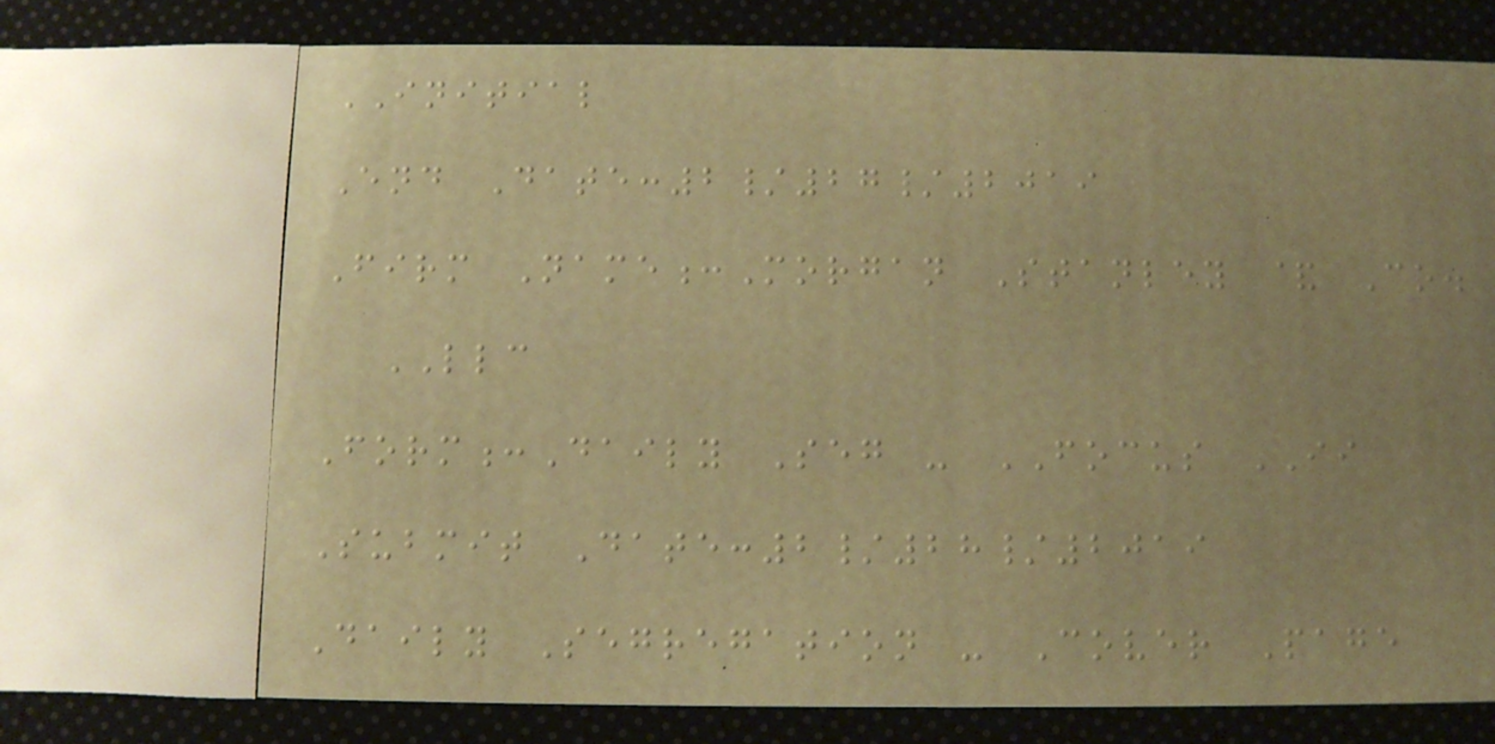INITIAL
End Date:2/27/2019
Firm Name:Morgan Stanley & Co.
LLC
Form:Daily Seg - FOCUS II
Submit Date:2/28/2019
Daily Segregation - Cover Page
